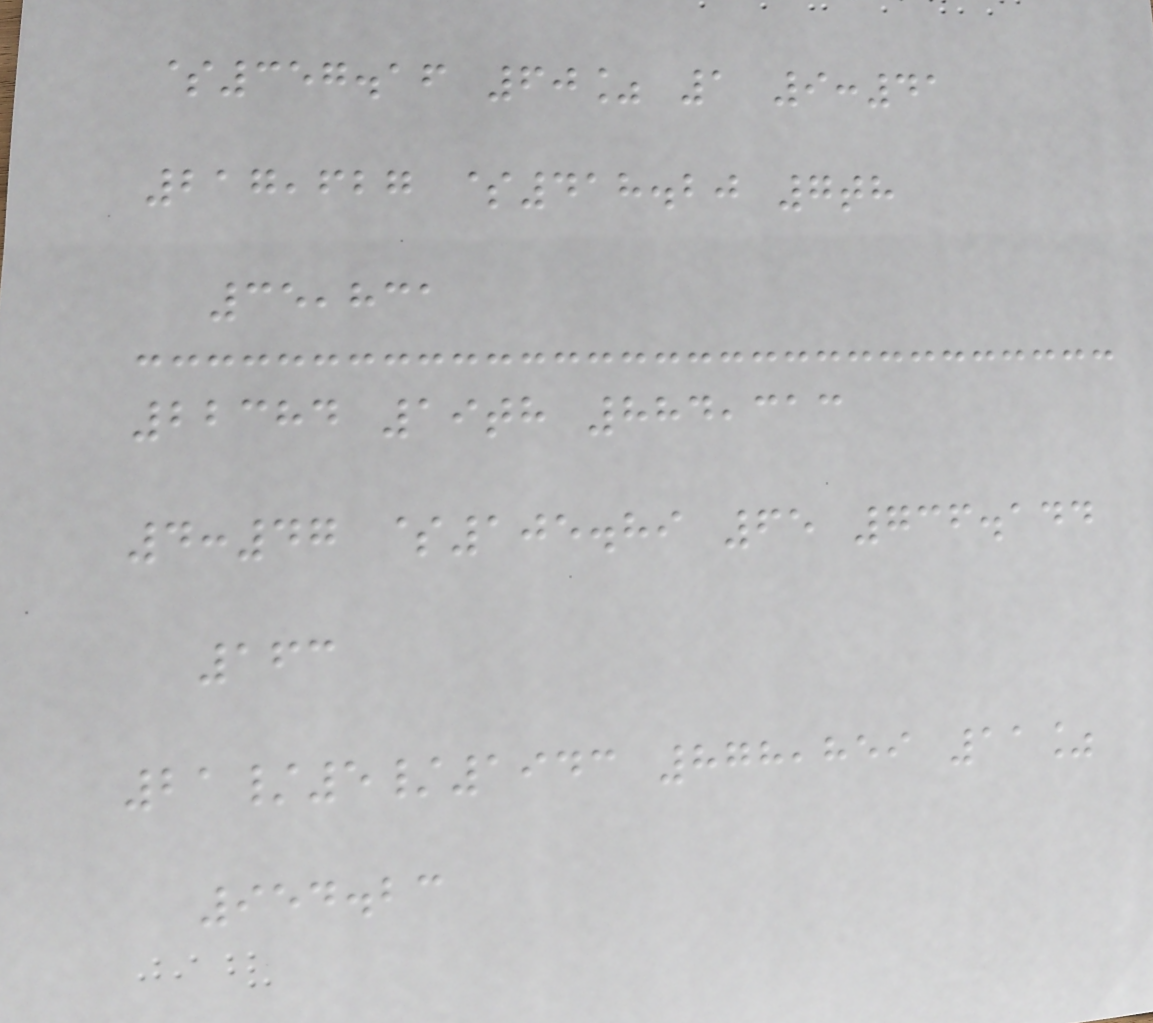$357.16 60% 1 9:41
217,627 $418.20 7th
35,831
22384 19th 884,313
4:47 $105.89 65 736.144
163
21/5/1943 878,859 11%
954.23
